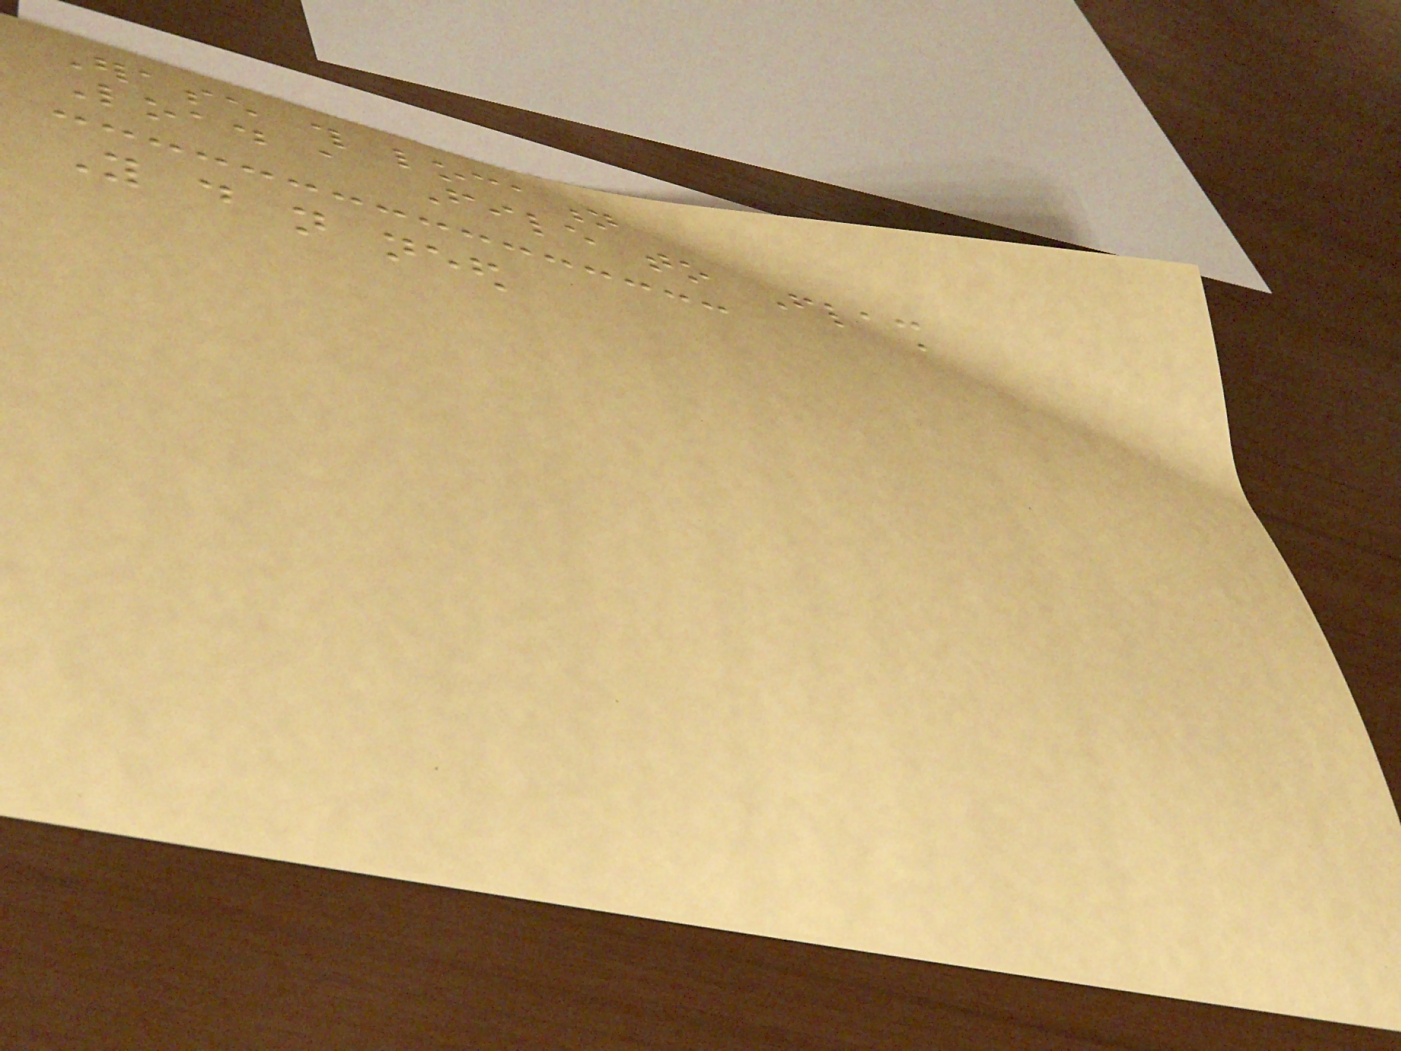Erase this location
Load a File to Flash
You do not need
